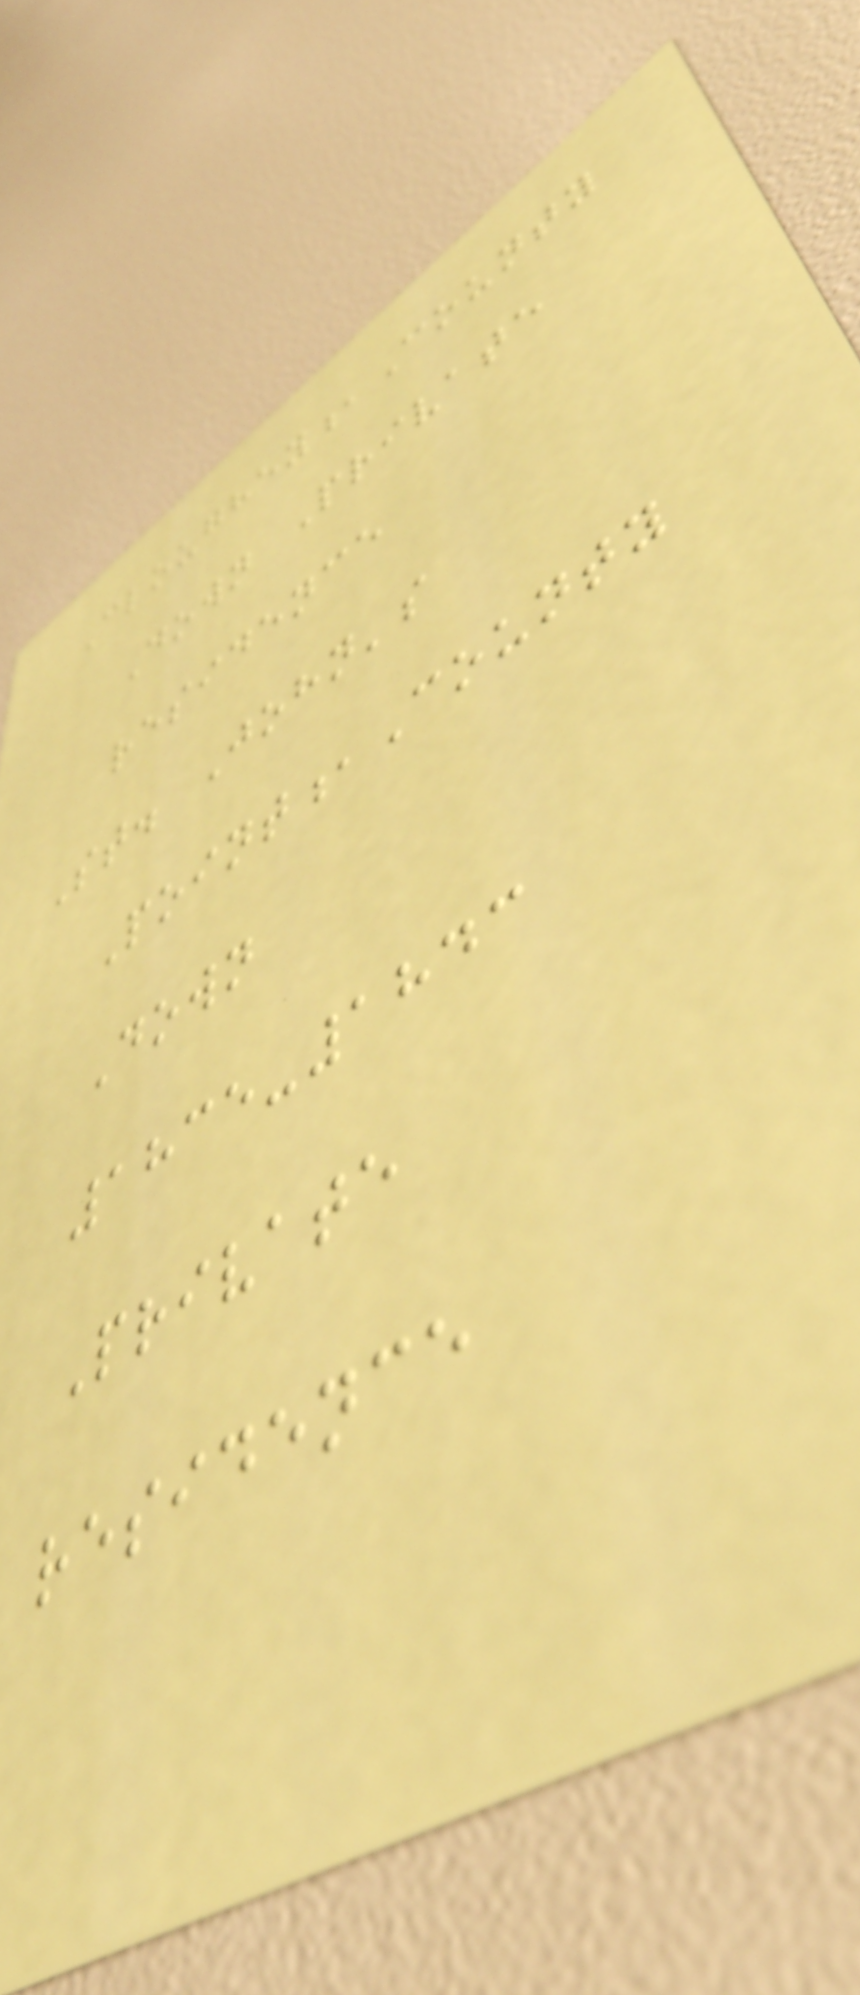Cloughey,County
Down Private
residence
St. John's
Point,County
Down
1835-1843
Private
residence
